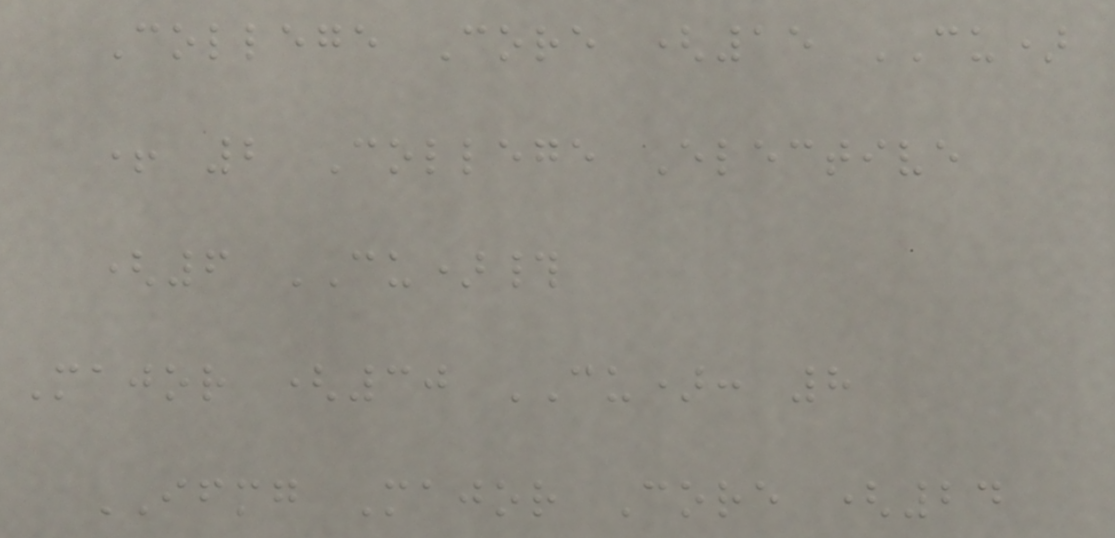College Core (15 CU)
+ 2 College Elective
(6 CU)#
Major (30 CU): 8
IFMG Major Core (24
